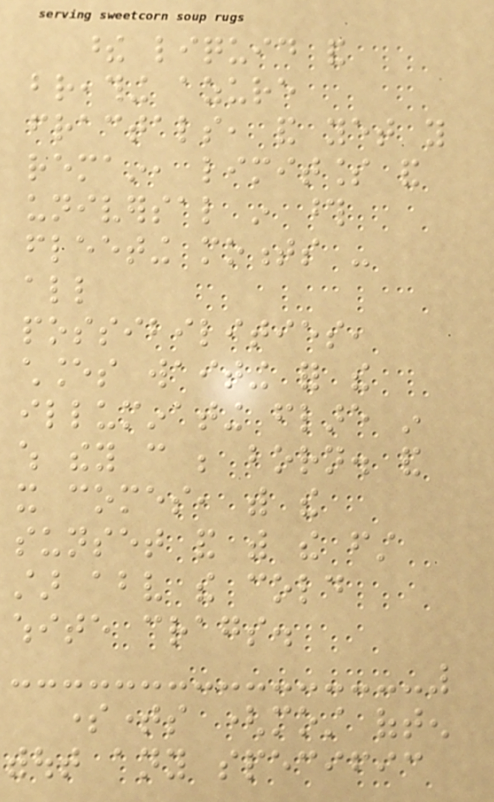these liquid and
breathing azure
fractals, and yet you
remain, limitless and
universal in those
fleeting moments -
all
possibilities,
chances waiting for the
illuminating flare in
which they can be born. and
it comes, with the
sunset and with the first
star above the cold
white crags.
sometimes (most often
without any specific
